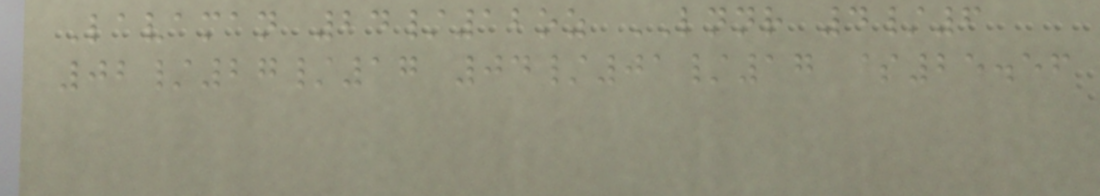Lavaman 24/12oz LNNR 4/6
02/27/17 04/01/17 $25.56
